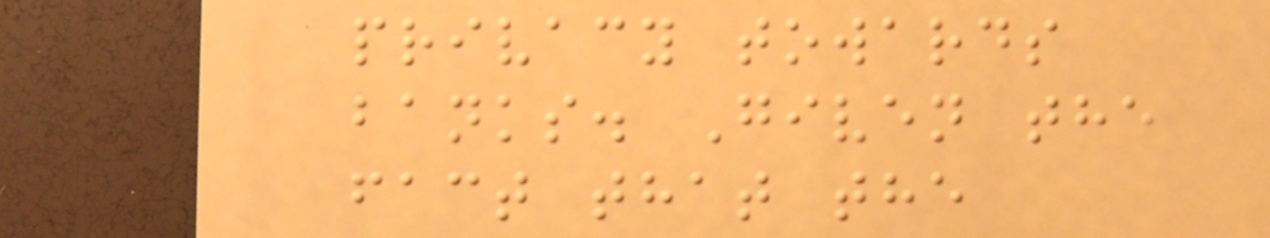privacy towards
banks. Given the
fact that the
